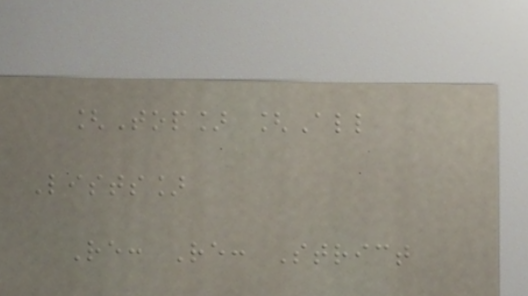[Top] [All
Lists]
Re: Re: Strict
